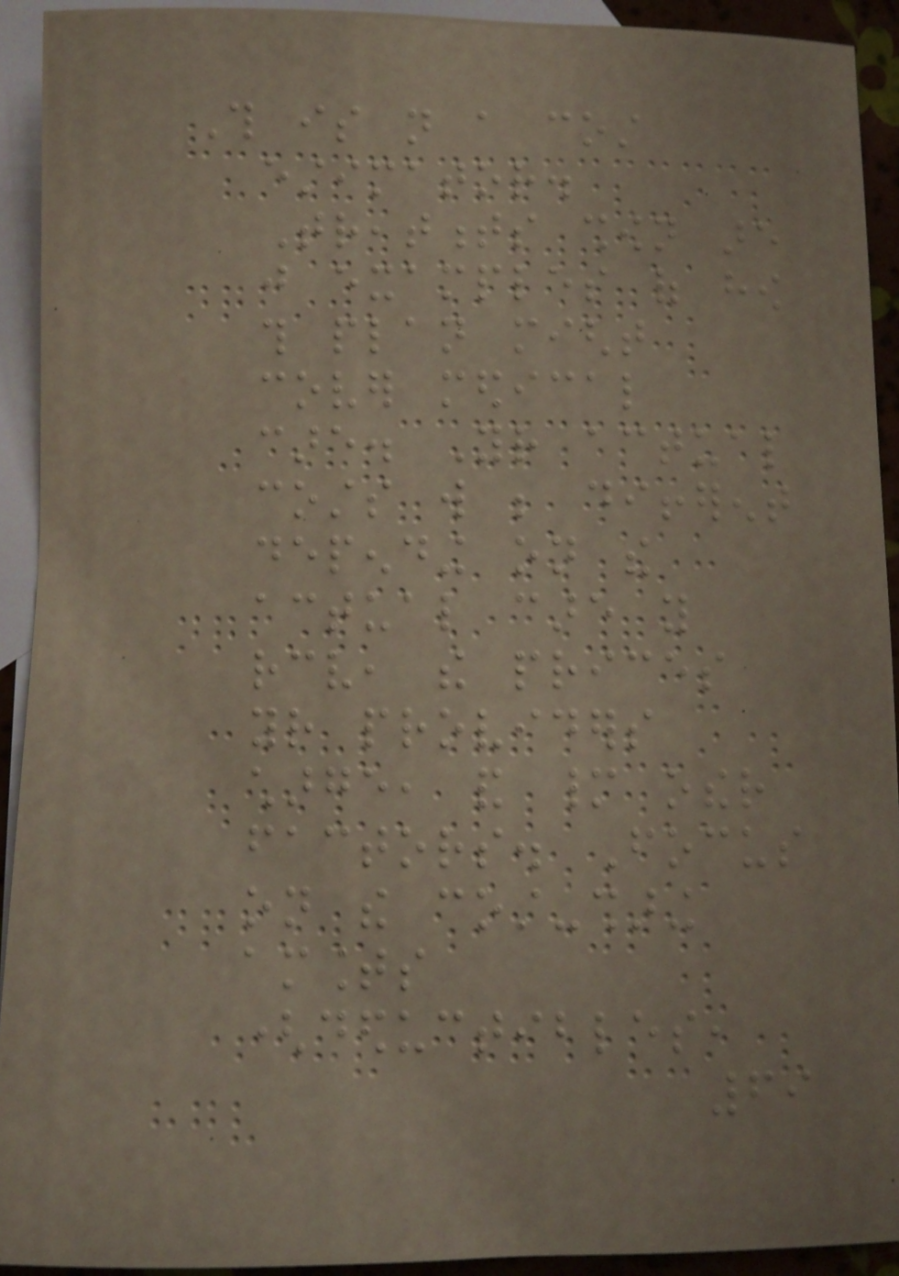This is not a cost
estimator.
Treatments shown are
just examples of how
this plan might
cover medical
care. Your actual
costs will be different
depending on the
actual care you
receive, the prices
your providers
charge, and many other
factors. Focus
on the cost-sharing
amounts
(deductibles,
69
